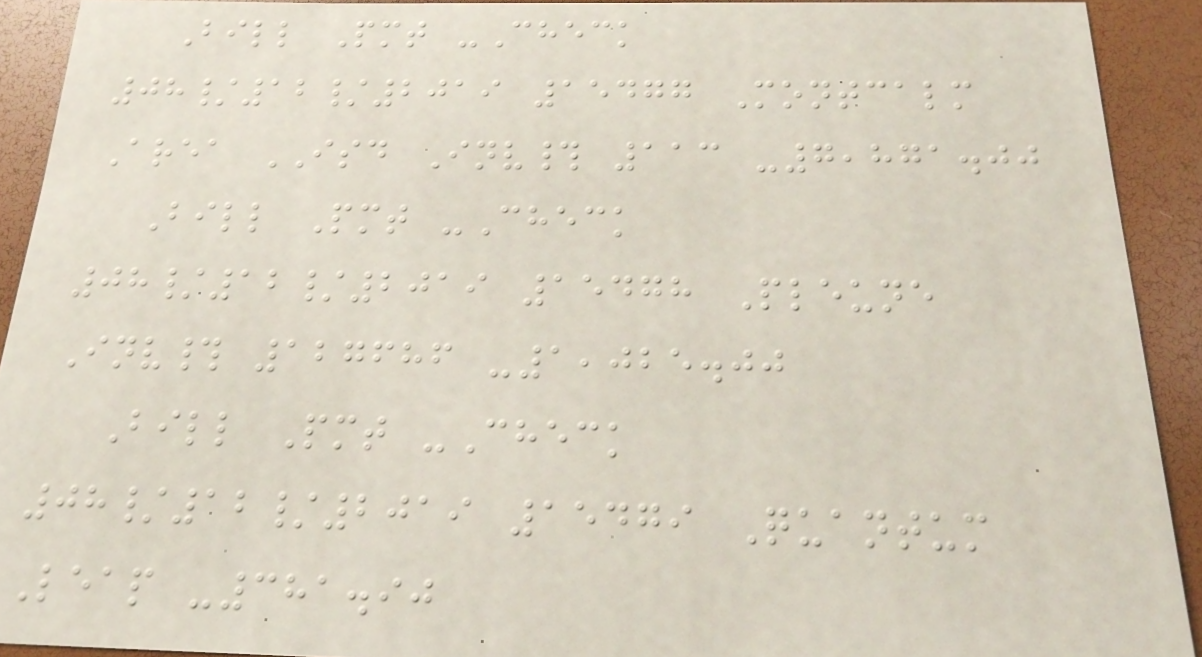Bill Pmt -Check
08/12/2019 15477 Montcalm
Area ISD Inv# 113 -7,871.00
Bill Pmt -Check
08/12/2019 15478 Pleune
Inv# 127686 -1,025.00
Bill Pmt -Check
08/12/2019 15479 Quantum
Leap -381.90
